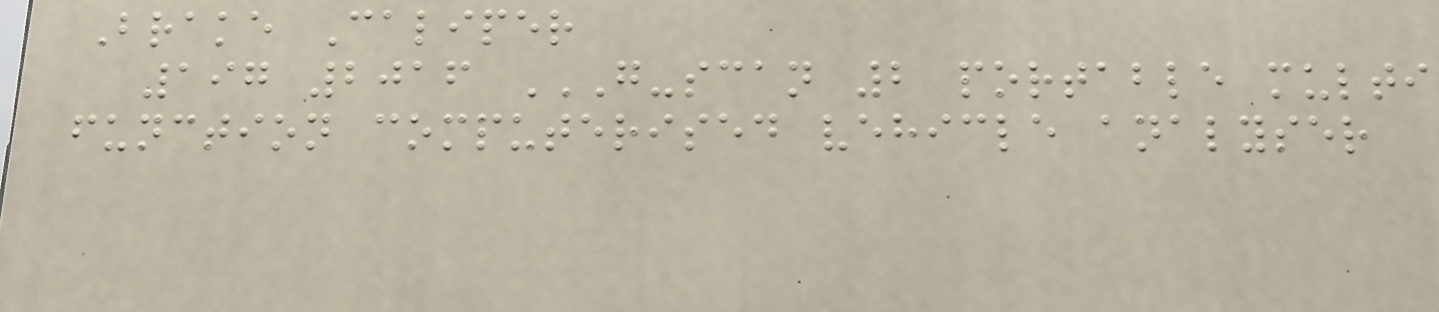Brake Caliper
197 2016 G-SCAN 2 PORTABLE MULTI
FUNCTION COMPUTERISED VEHICLE ANALYSER
